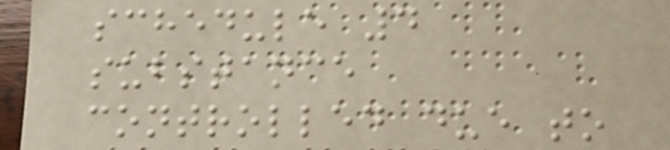schedule 4
substance
controlled due to
